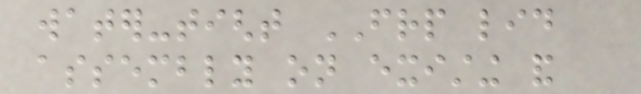water-tight FRP lid
assembly on existing and
